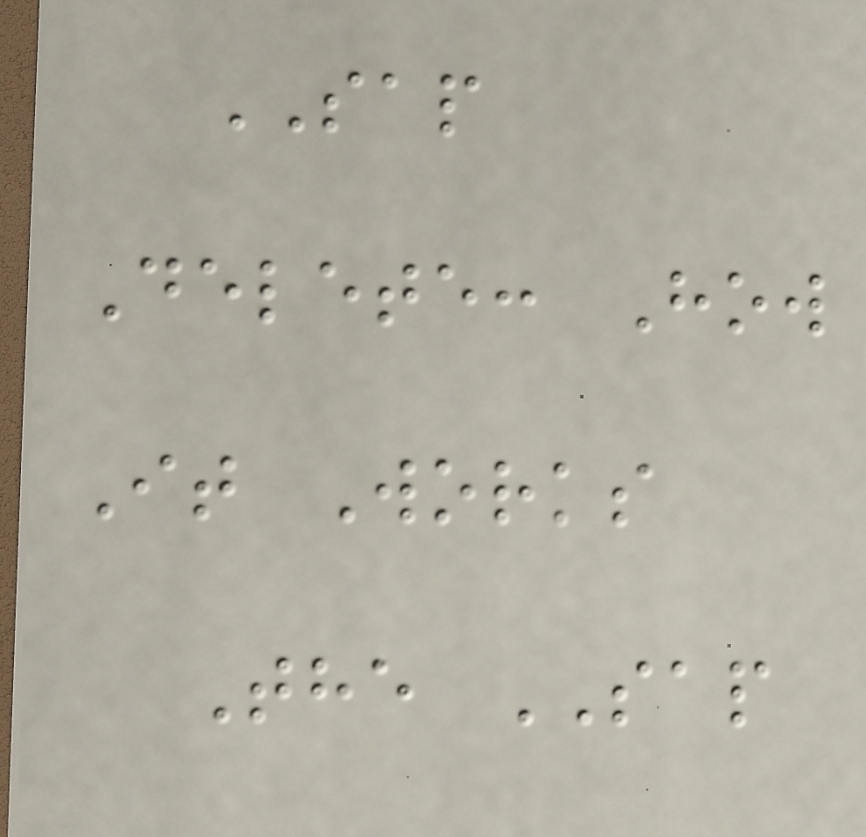SAP
Delete: How
It Works
The SAP
